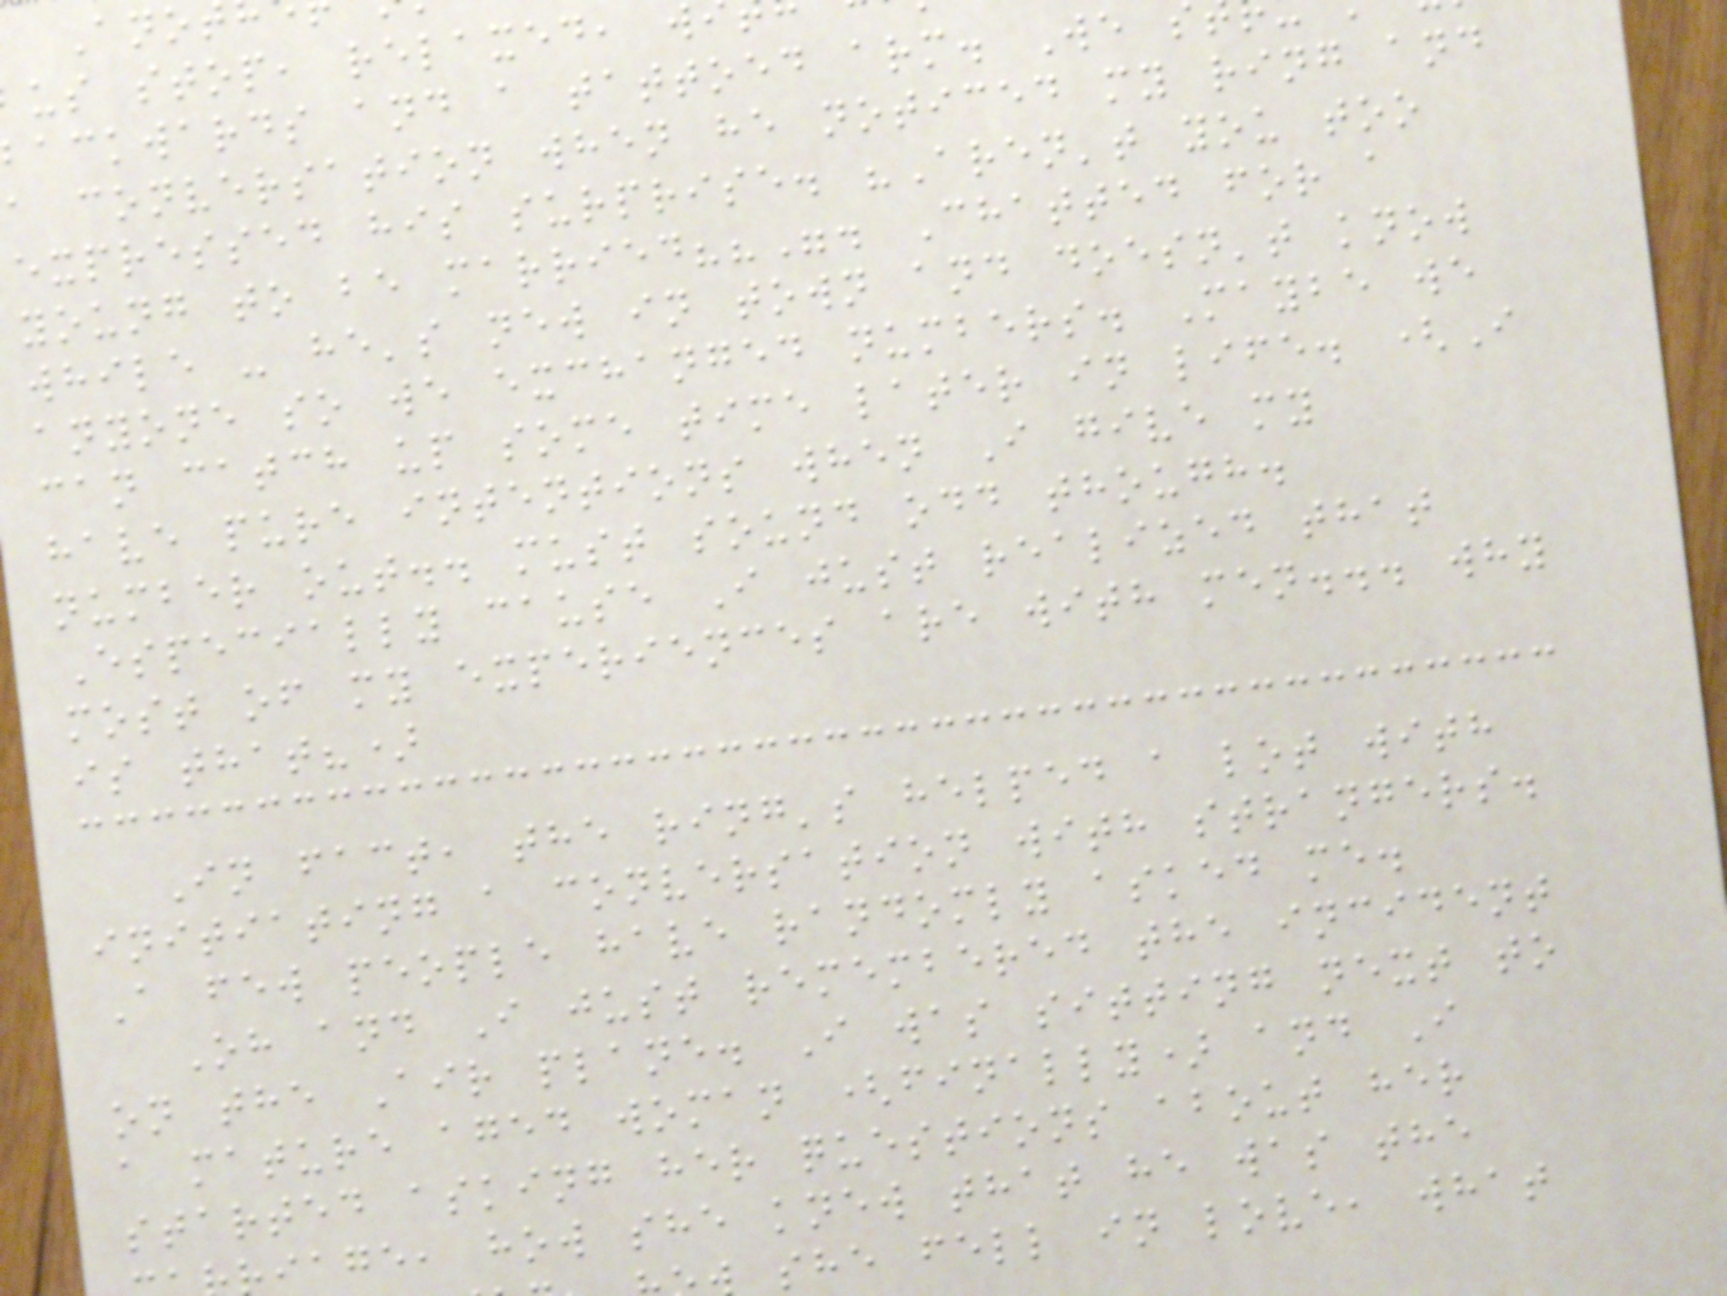us stop, relaxed, w
ackwards and a tattoed arm. We s
a conversation when he noticed my ring and
expressed his surprise. "Aren't you too
young to be married??". Chatted for a
while - he's new in town and doesn't know
anyone so we exchanged numbers. Maybe we
can catch up some time later in life. (I
have pure intentions when I give my
number out.. must sound odd though.
Especially cause I just realized that
most of my experiences are with men... why
is that?)
In fact, the ring's helped a lot with
initiating a conversation with strangers.
A few people have randomly asked me.
Oh and I just remembered the incident
on the Air plane. I was sitting next to
a mature aged woman (finally) and I
started asking her questions about her
iage, how she knew that he was the
she fell in love, what
